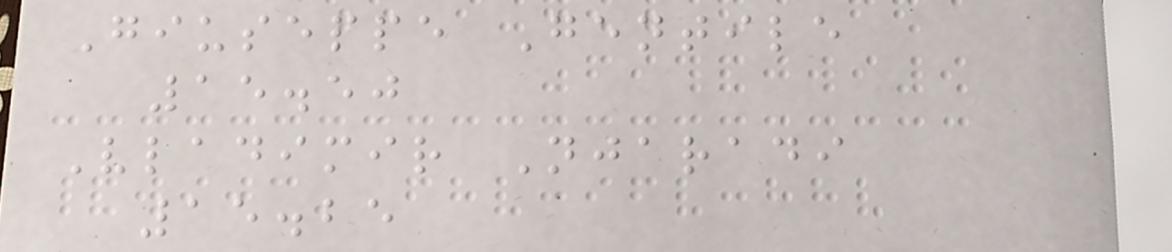Giuseppe Gentile
15.50
Vladimir Njaradi
15.25
